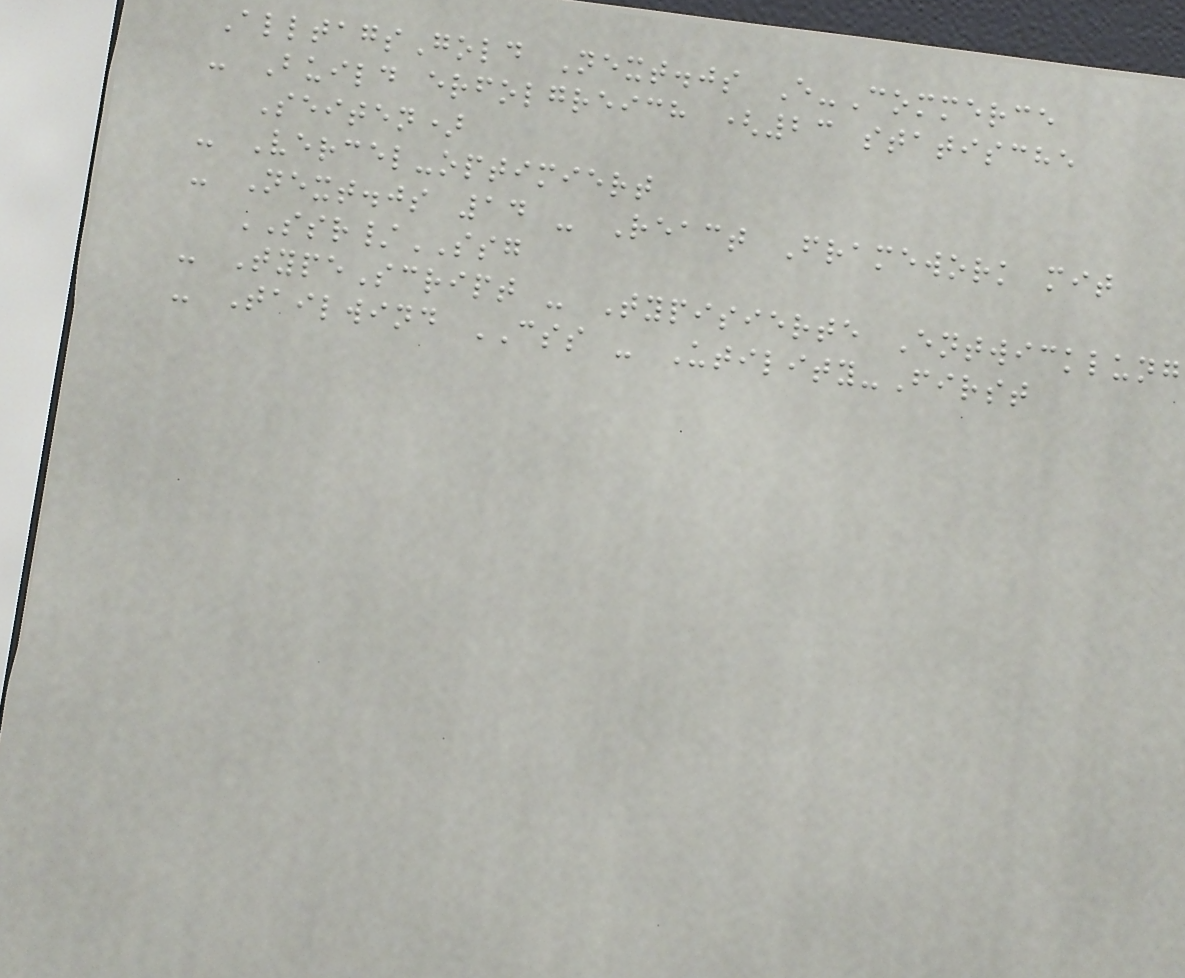AlltagsGold Next.js E-Commerce
- Build erfolgreich (23 statische
Seiten)
- Vercel-optimiert
- Next.js 14 - React Framework mit
SSR/SSG
- TypeScript - Typisierte Entwicklung
- Tailwind CSS - Utility-First
